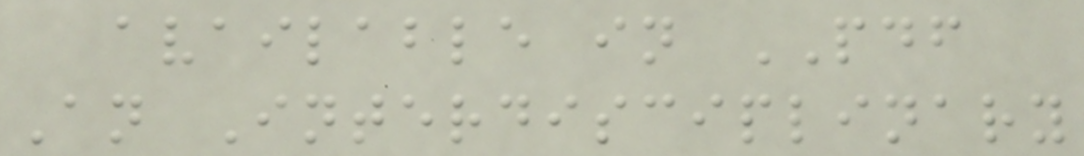available in PDF
An Interdisciplinary
